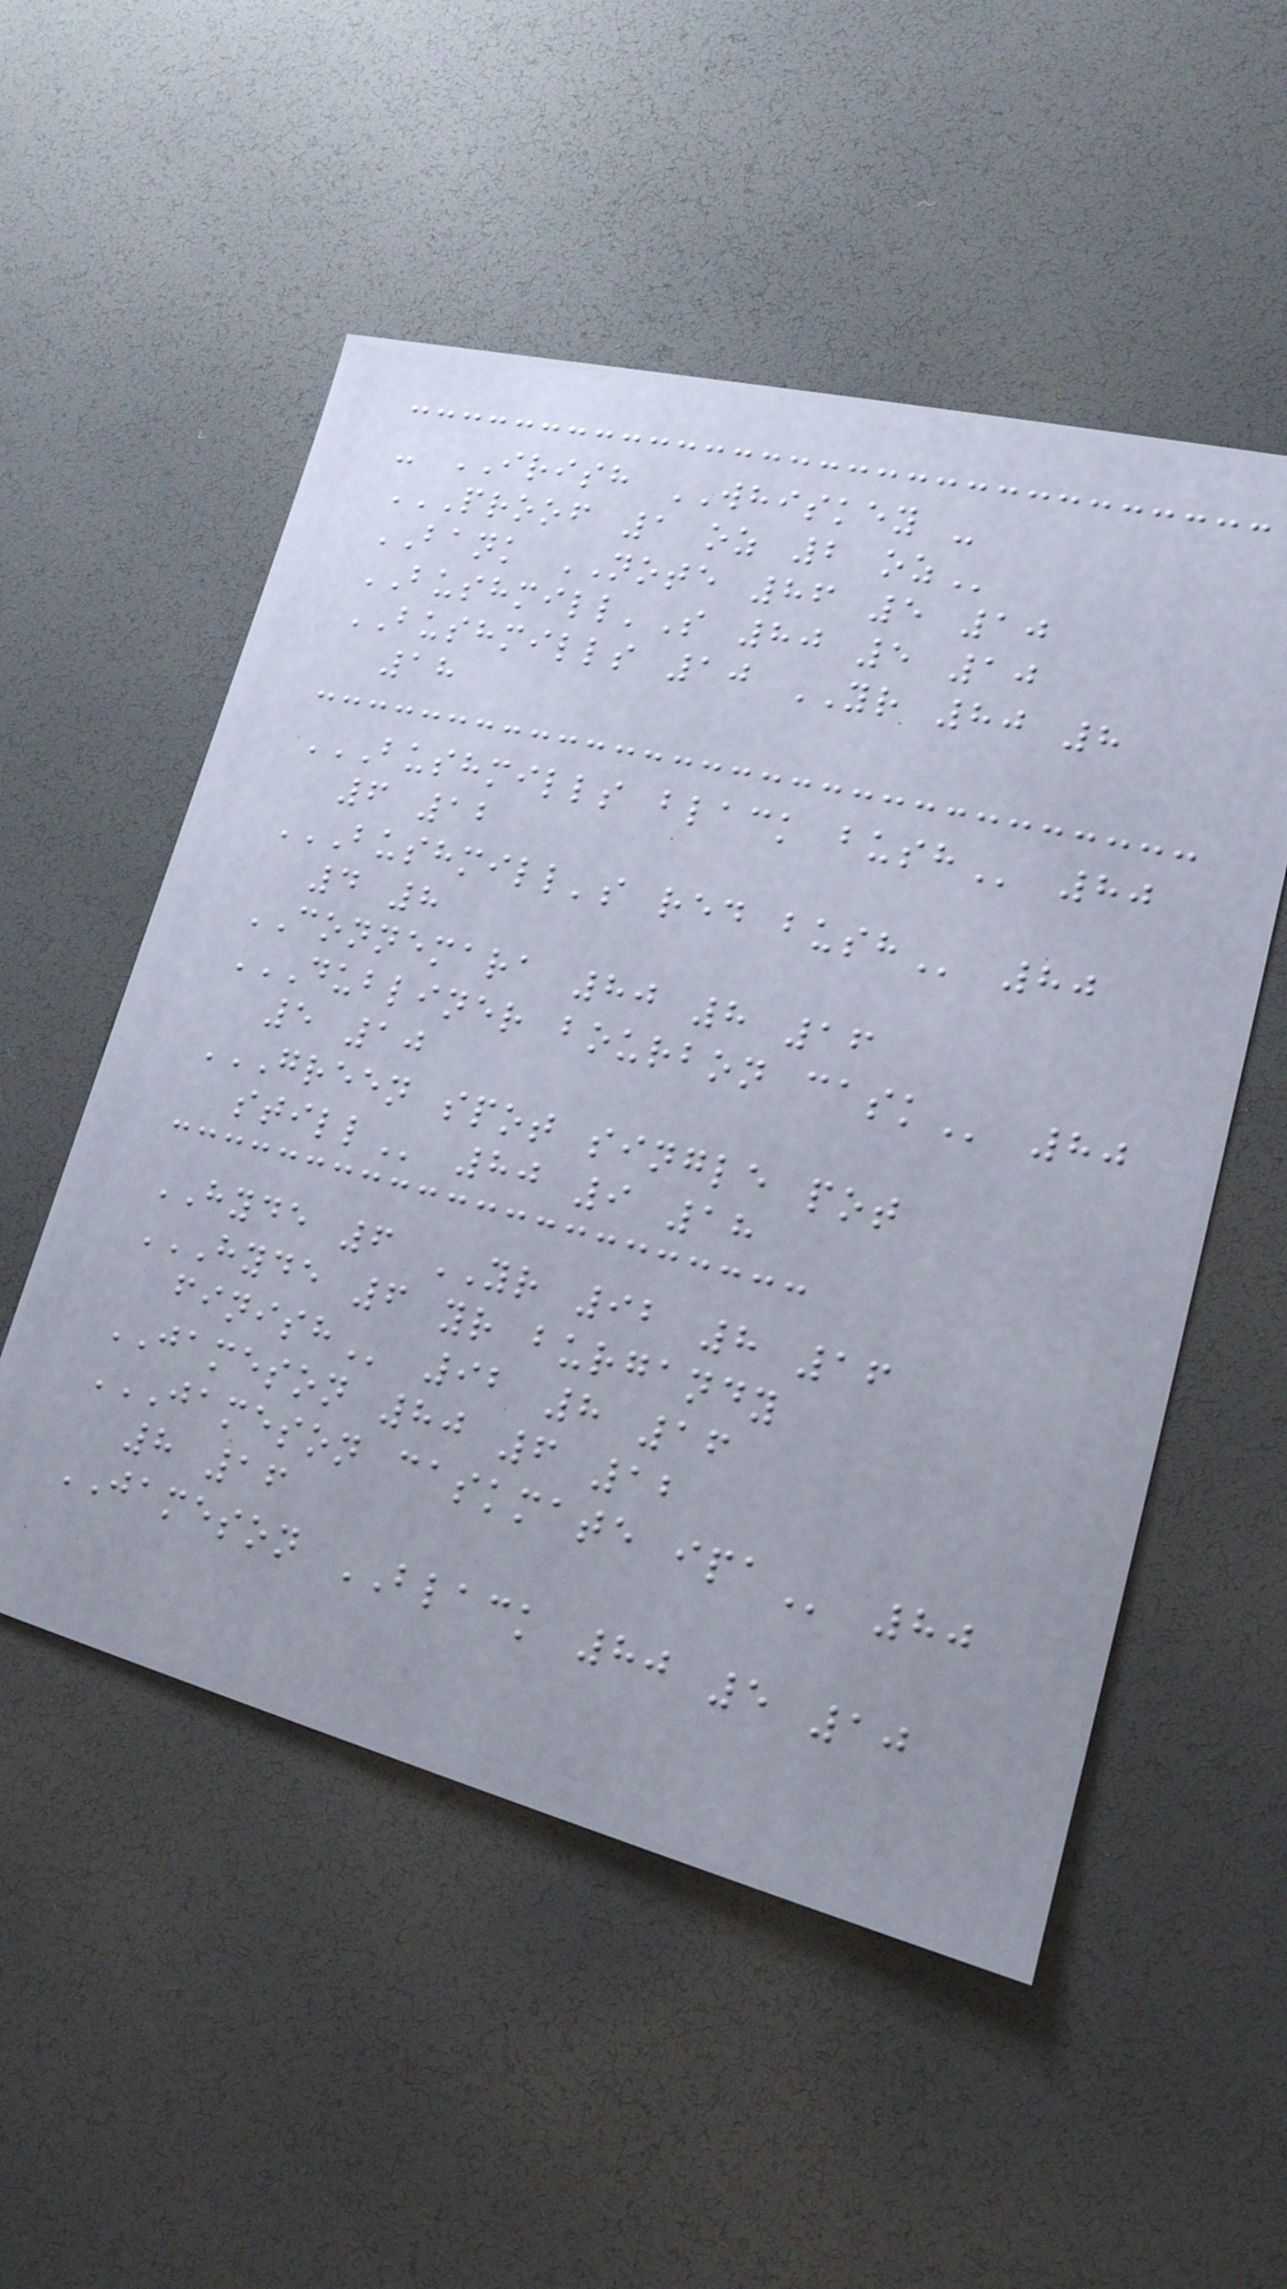- IRISH WHISKEY -
PROOF 1 OZ 2 OZ
BANK NOTE 86 5 10
BUSHMILL'S 80 5 10
BUSHMILLS 10 YR 80 8
18
BUSHMILLS BLACK BUSH 80
6 12
BUSHMILL'S RED BUSH 80
4 8
CONNEMARA 80 8 16
DUBLINER BOURBON CASK 80
5 10
GREEN SPOT SINGLE POT
STILL 80 9 18
HYDE 6 YR 92 8 16
HYDE 6 YR BURGANDY
FINISH 92 8 16
JAMESON 80 6 12
JAMESON CASKMATE IPA 80
8 16
JAMESON BLACK 80 5 10
